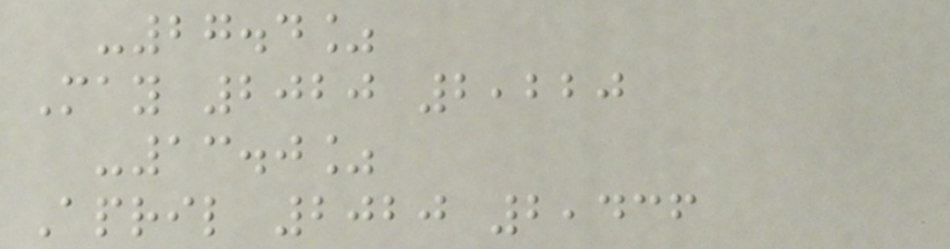-27.4%
May 2020 2,220
-13.0%
April 2020 2,436
